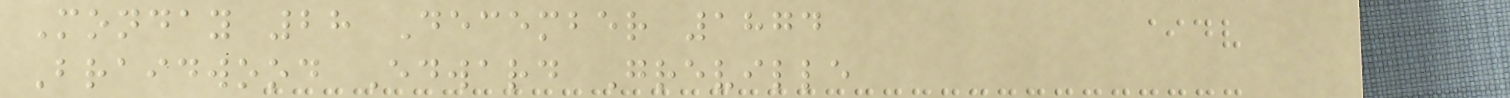Monday 28 December 1874
Braidwood Edward Greville
